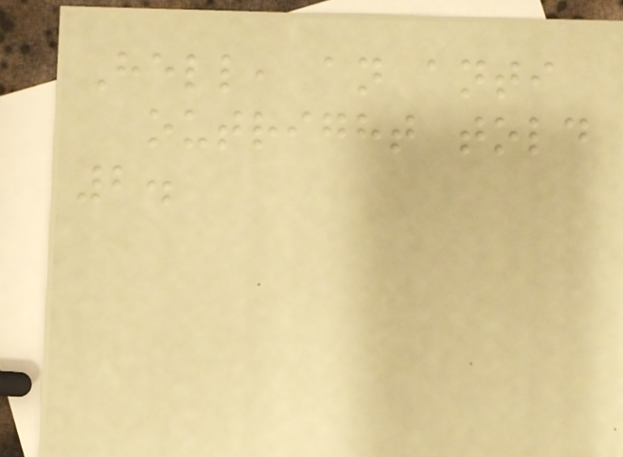Hell, an anti
outright told
2.
